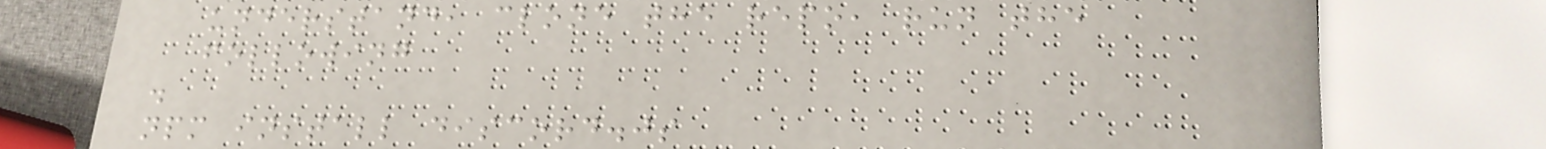understand, clone the repo, run the
following
.
npm install discord.js
